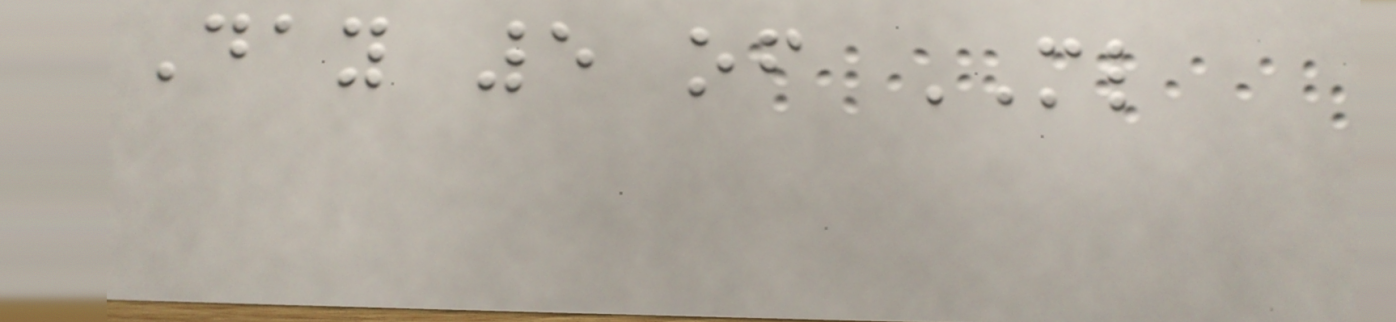Day 5 of ML
